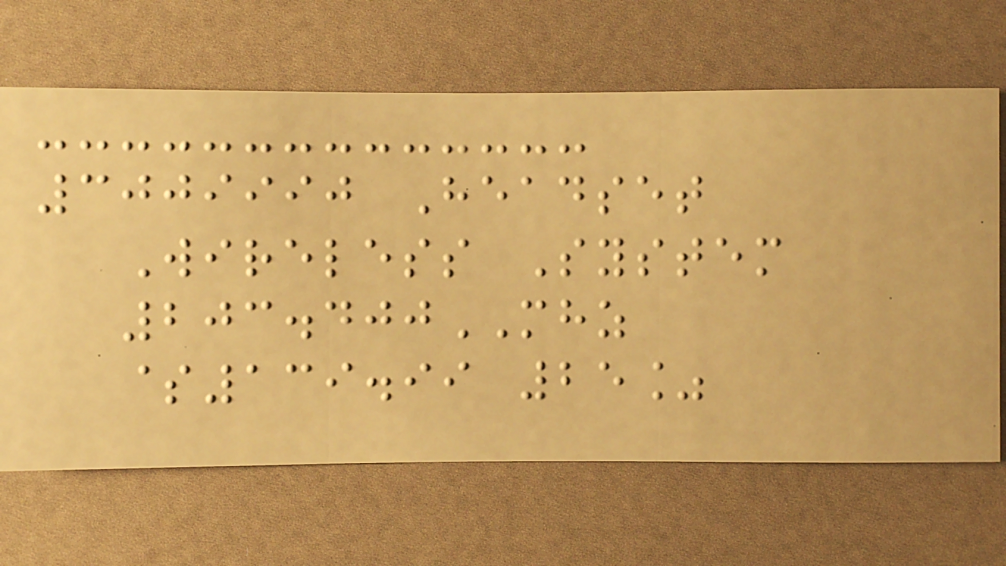3009990 Headset
Wireless System
203.400MHZ
$139.99 25%
